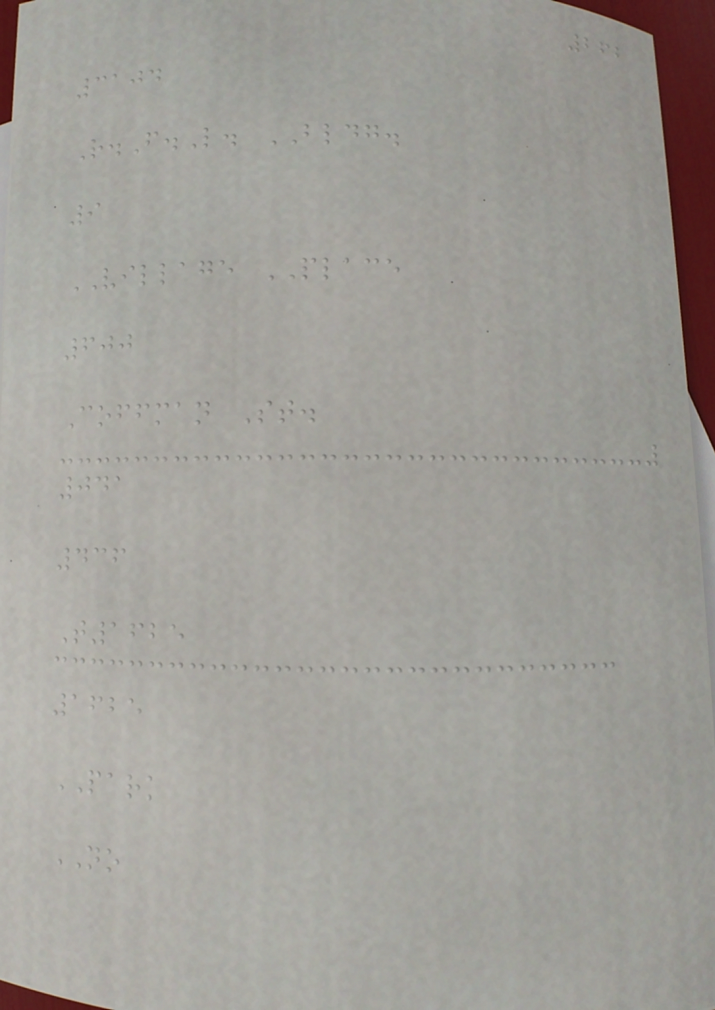262
3104
R.F.L. BLDG.
9
VILLAGE PLACE
600
Coffman St.
041
436
T1625
1625
PARK
NO
